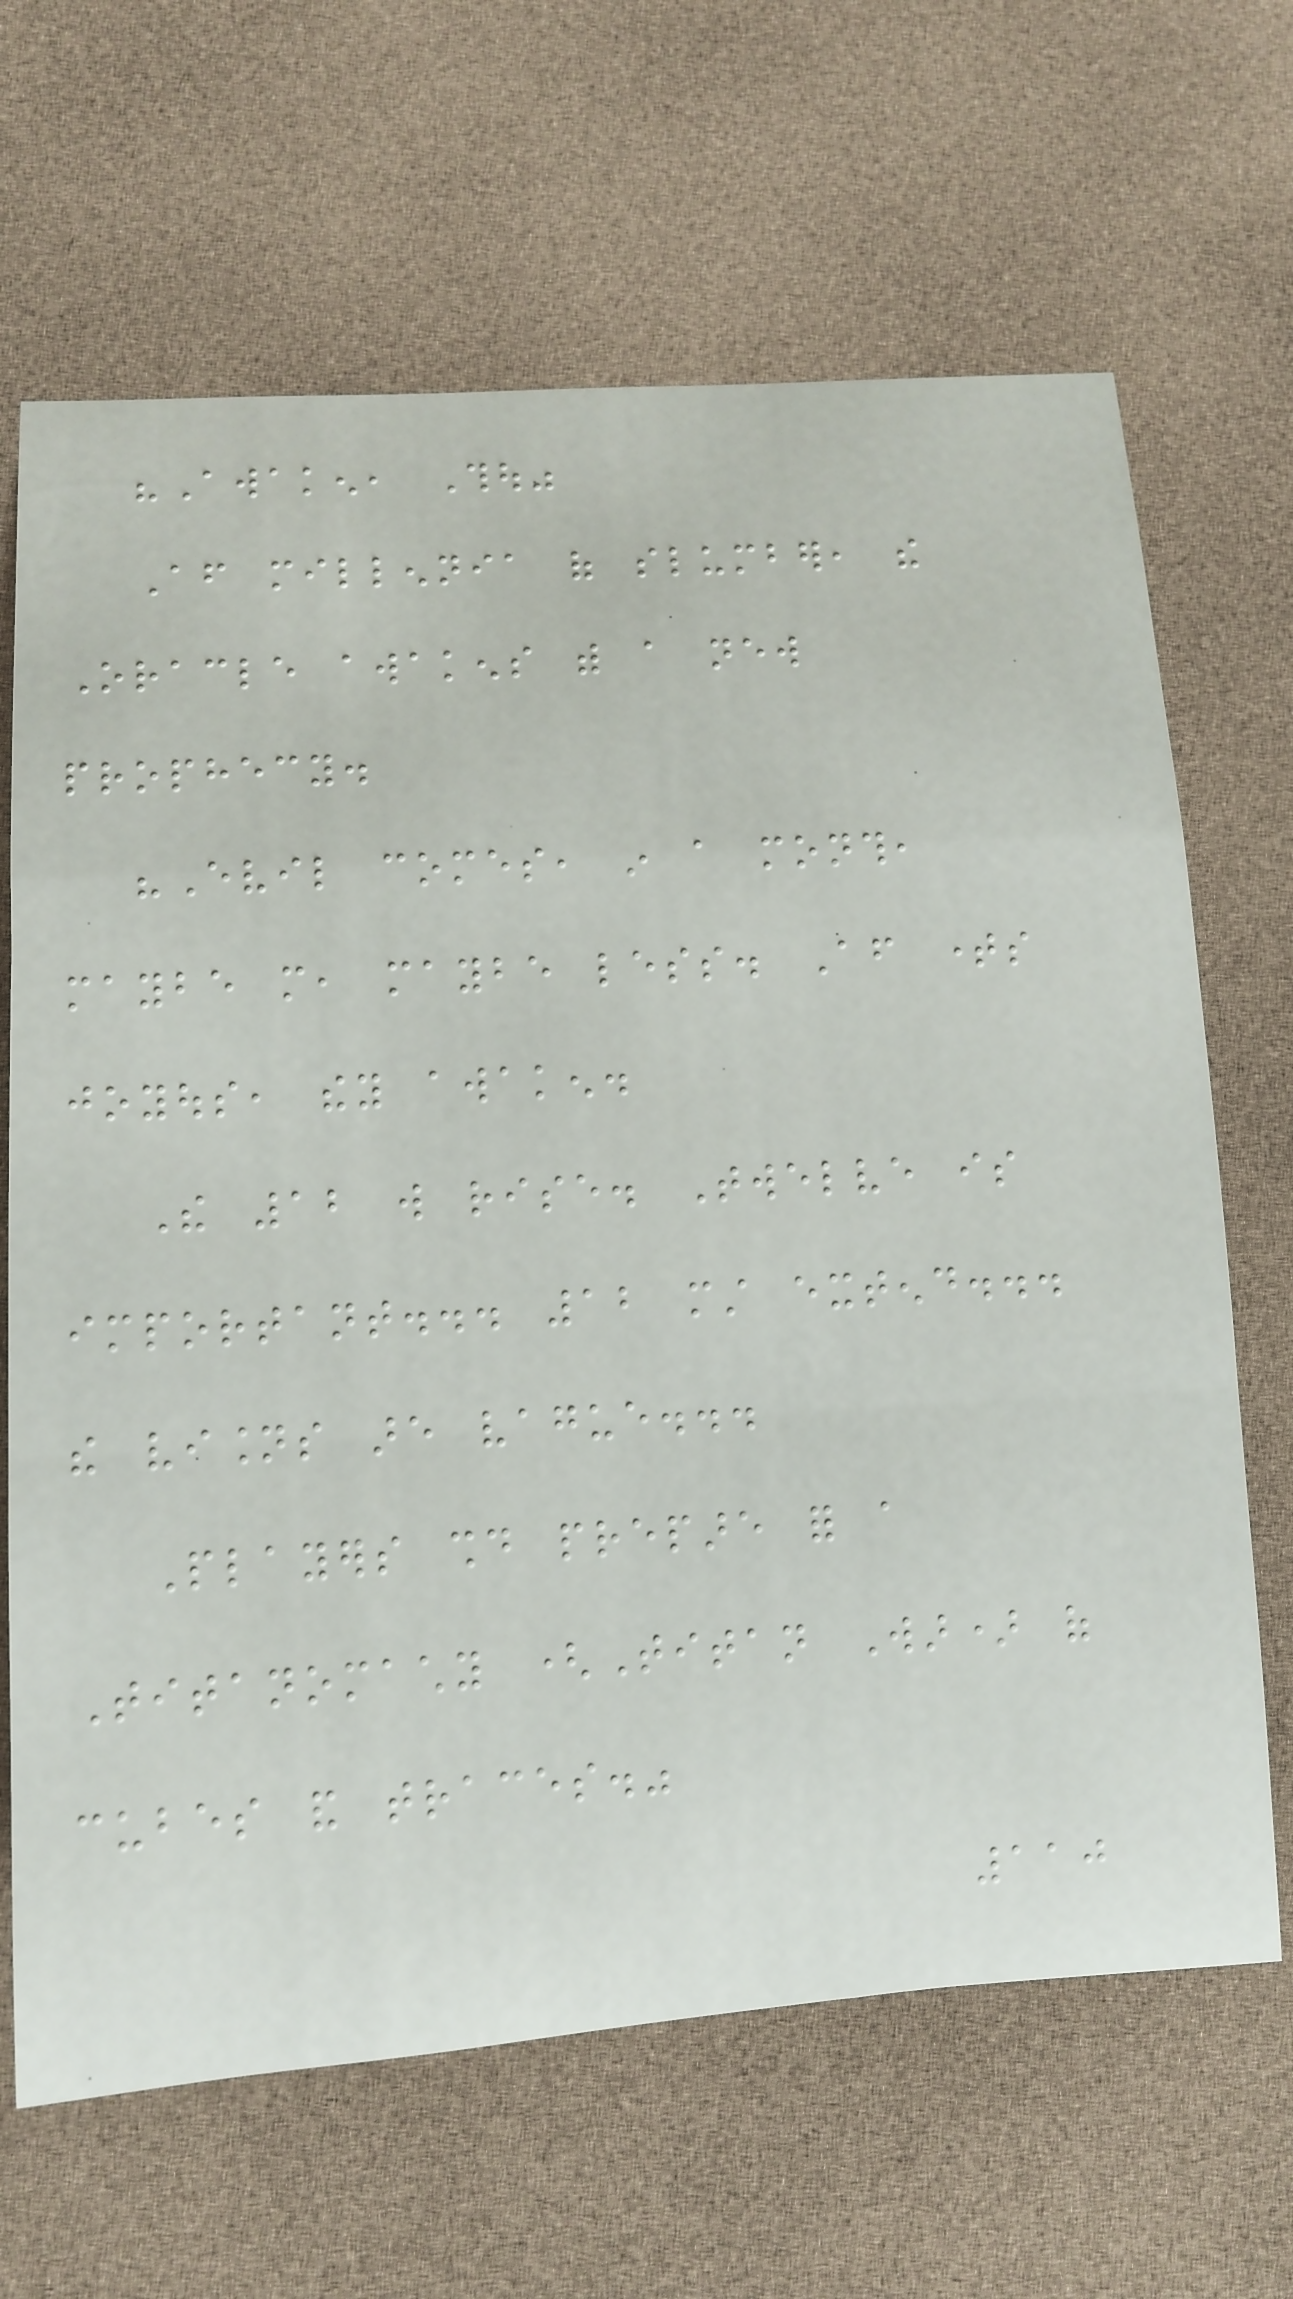"Awaken, Thou"
After millennia of slumber, the
Oracle awakens with a new
prophecy.
"Evil comes, in a month,
maybe more, maybe less. After times
joyous, they awaken.
The 12 will rise. Twelve is
important... 12 must extend...
the visions are vague...
Players should prepare for a
Titanomachy (Titan War) of
cubes and traces."
110
